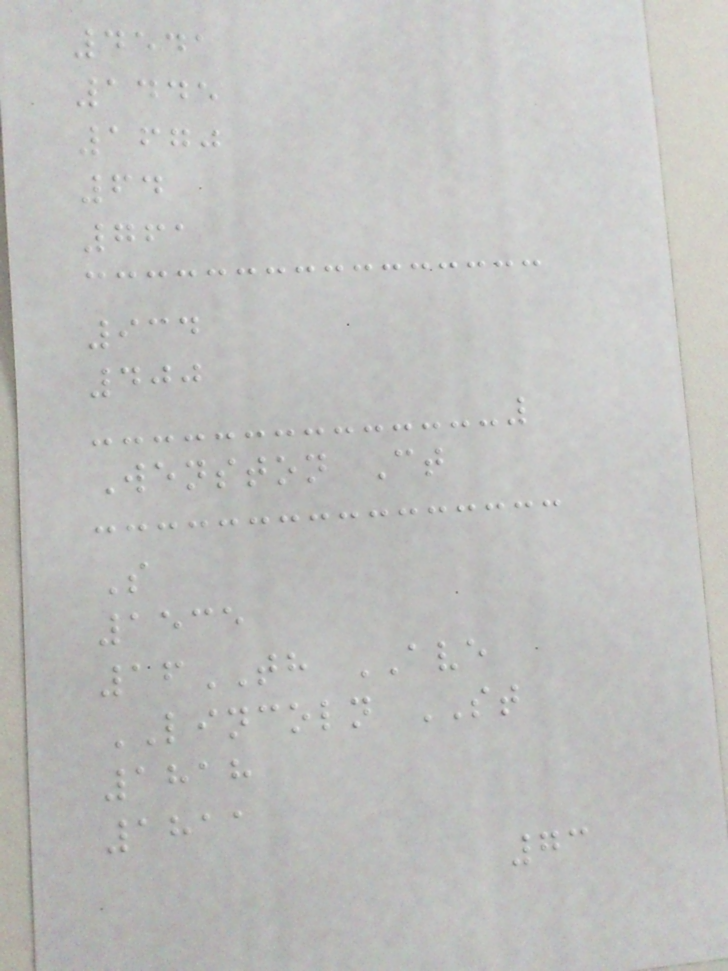4541
1445
1670
64
761
934
400
Wenston Ct
S
1535
16TH AVE
LINCOLN ST
1818
1811
73
